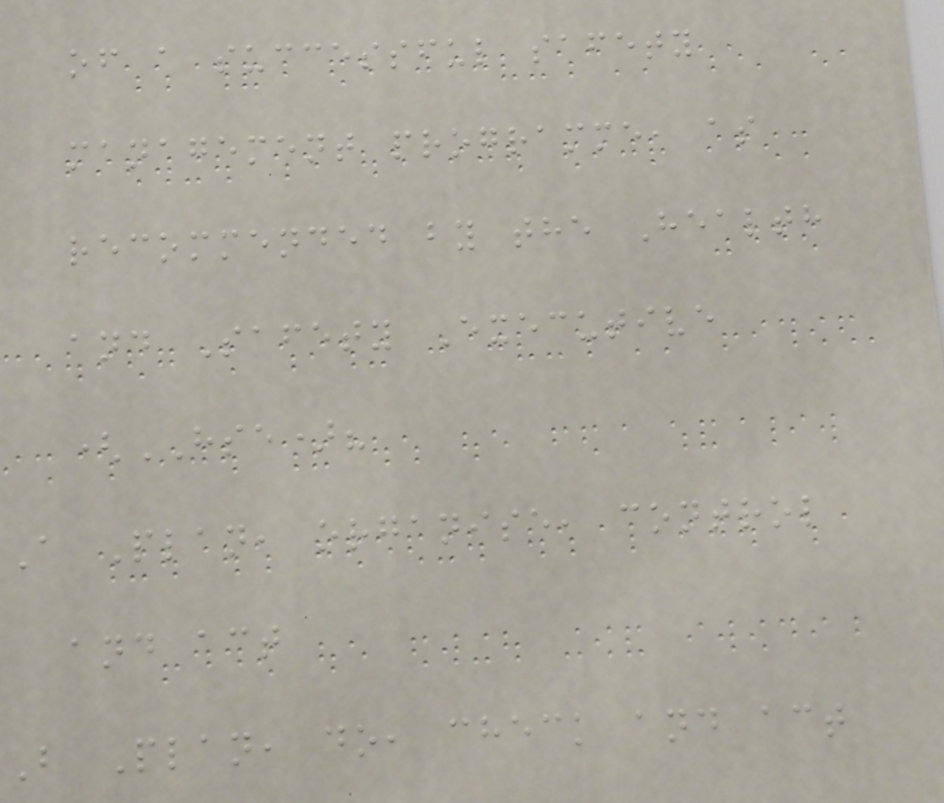of a successful safety
management programme, as
recommended by the Health
and Safety Executive
(HSE)?
A Plan, organise, control
and act
B Plan, do, check and act
